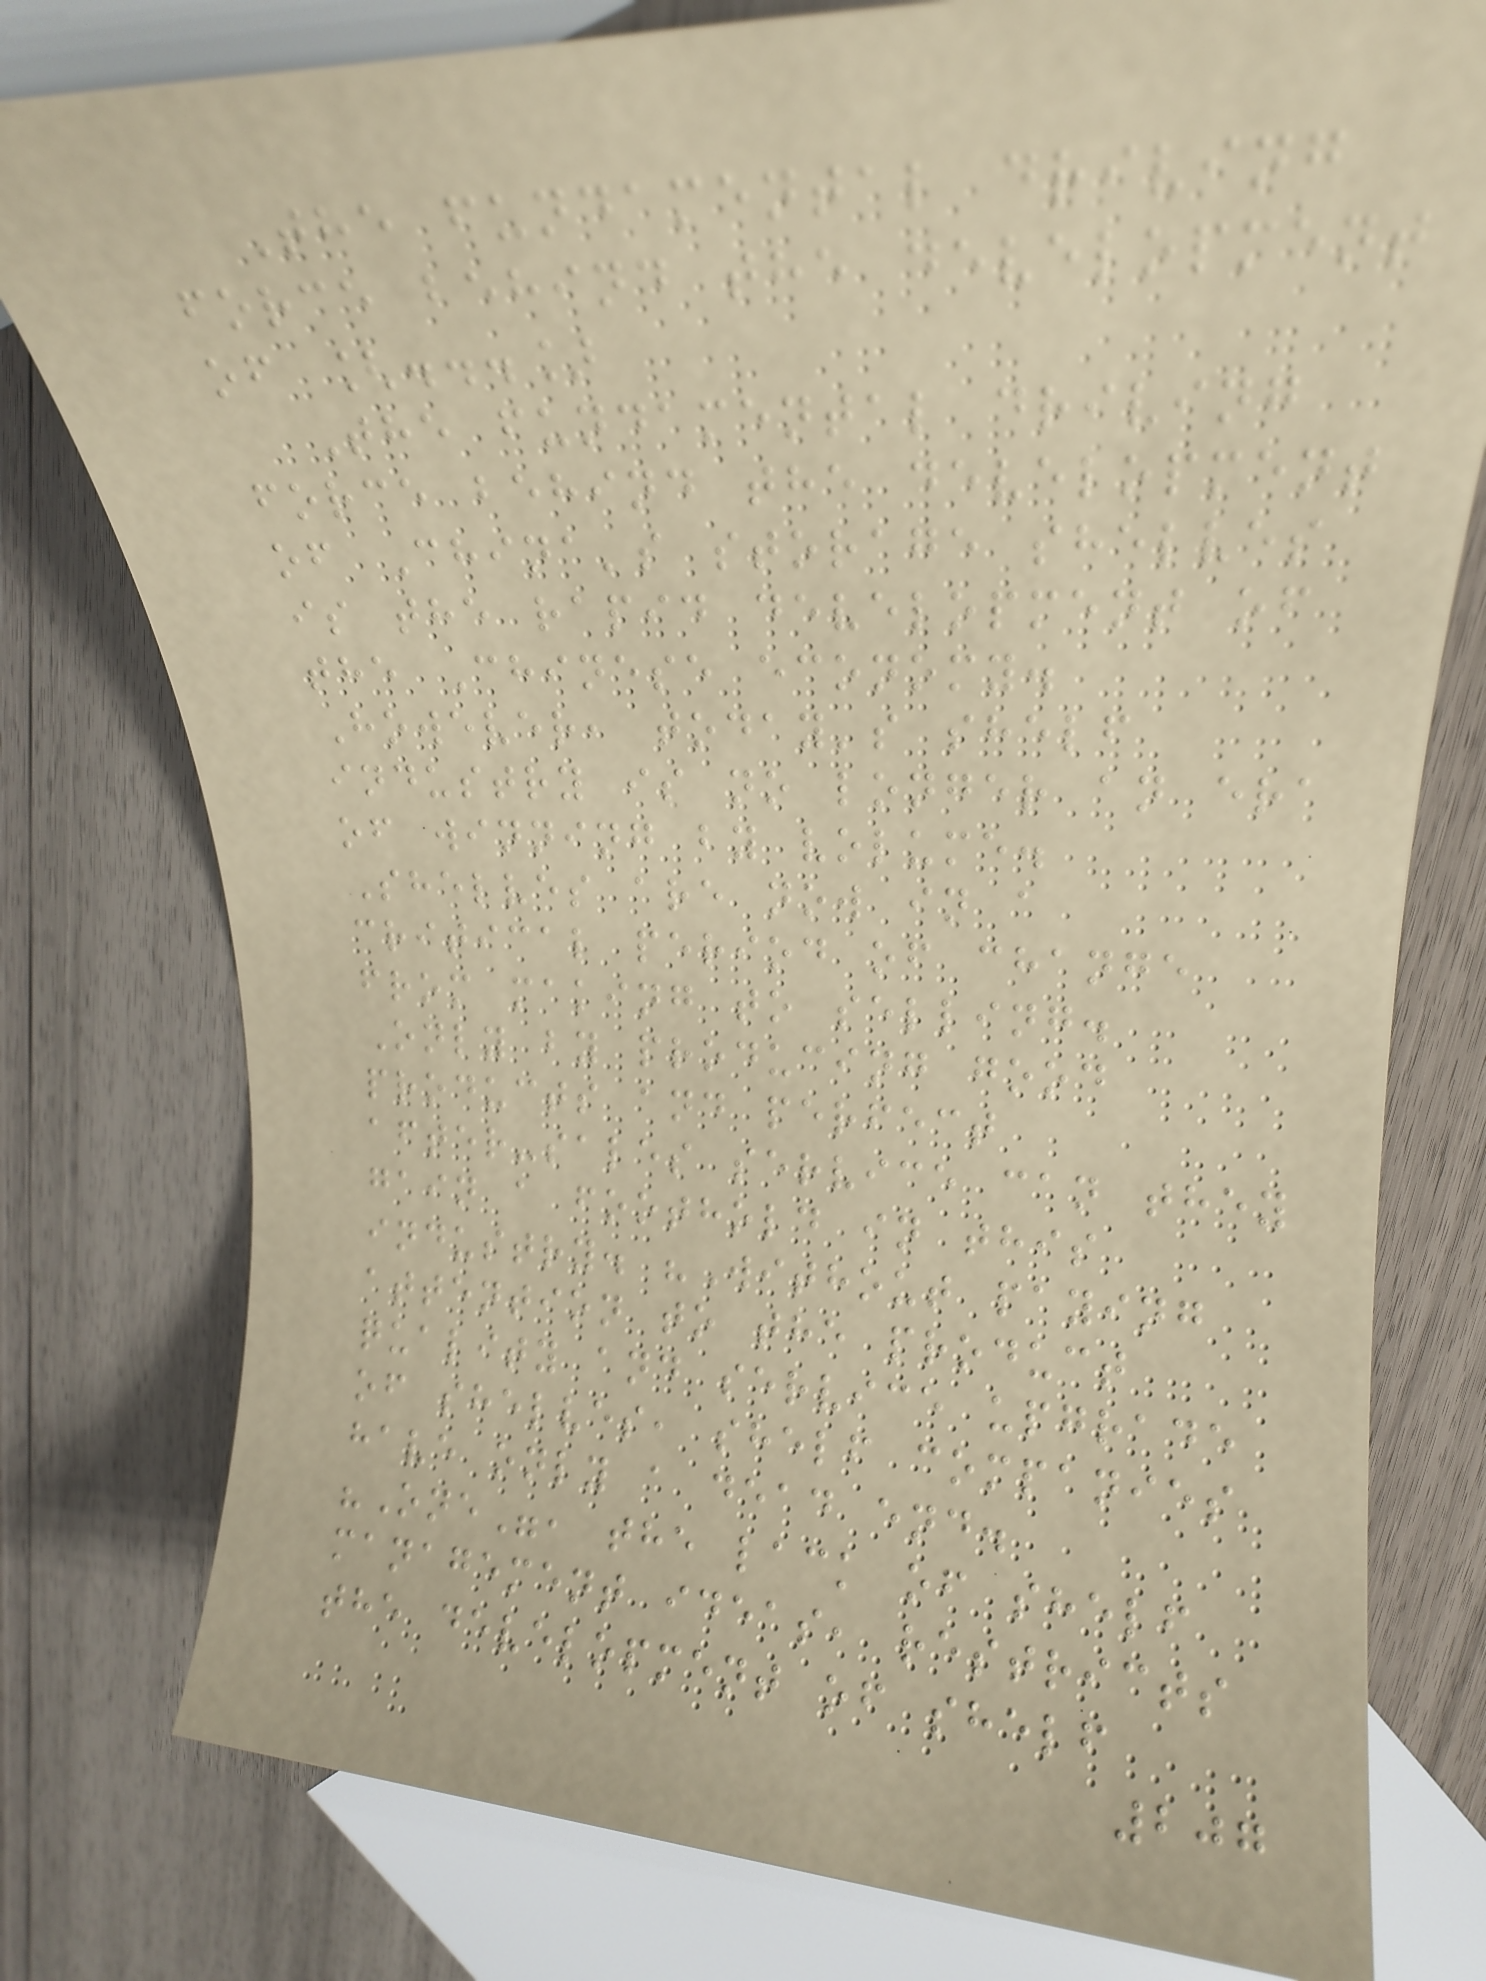The fundamental driving
force behind the development
of [...]
The fundamental driving
force behind the development
of China's storage shelves
is the rapid development of
the Chinese economy.
However, today's shelf
industry is no longer an era
of winning by volume.
Shelves are now in a
critical period of change
from making to selling.
Only by producing good
products and perfect
after-sales service can they
gain a foothold in this
industry. "Without paying
attention to the product
quality and service upgrade
of shelves, shelf companies
have only a dead end.
"One", the lack of shelf
management ideas, restricts
the development of shelf
207
